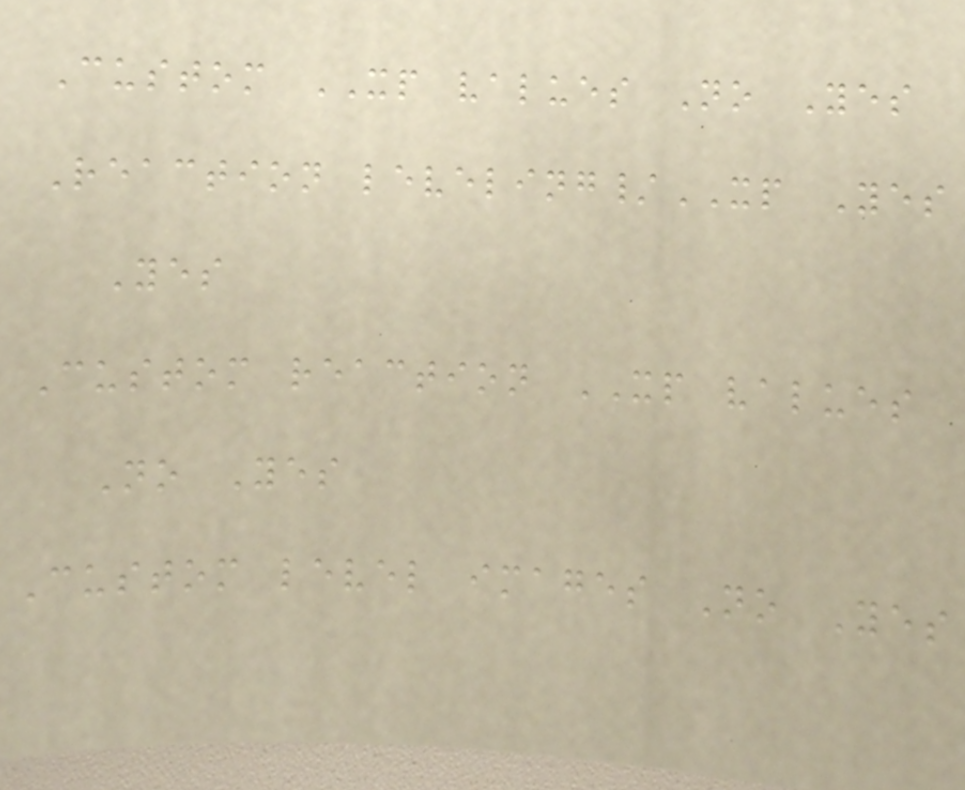Custom XP values No Yes
Reaction leveling/XP Yes
Yes
Custom reaction XP values
No Yes
Custom level images No Yes
